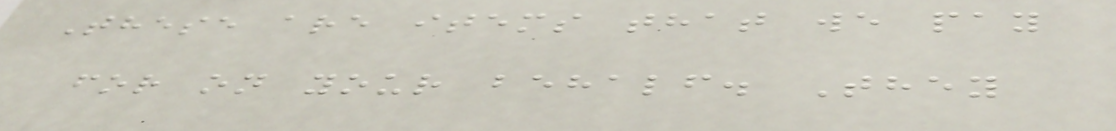These are items that we pay
for on your behalf. They
